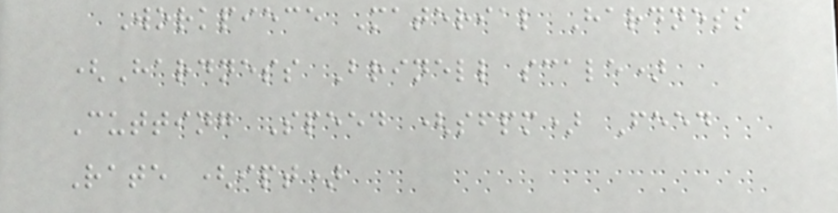Workpiece Material Hardness
(Hardness Brinell scale)
Cutting Speed (sfpm) Feed
Rate (ipt)
